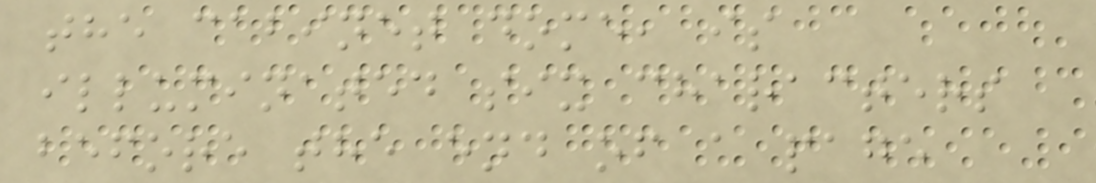the cabinet dome, is
illuminated six characters
before the end of a page
